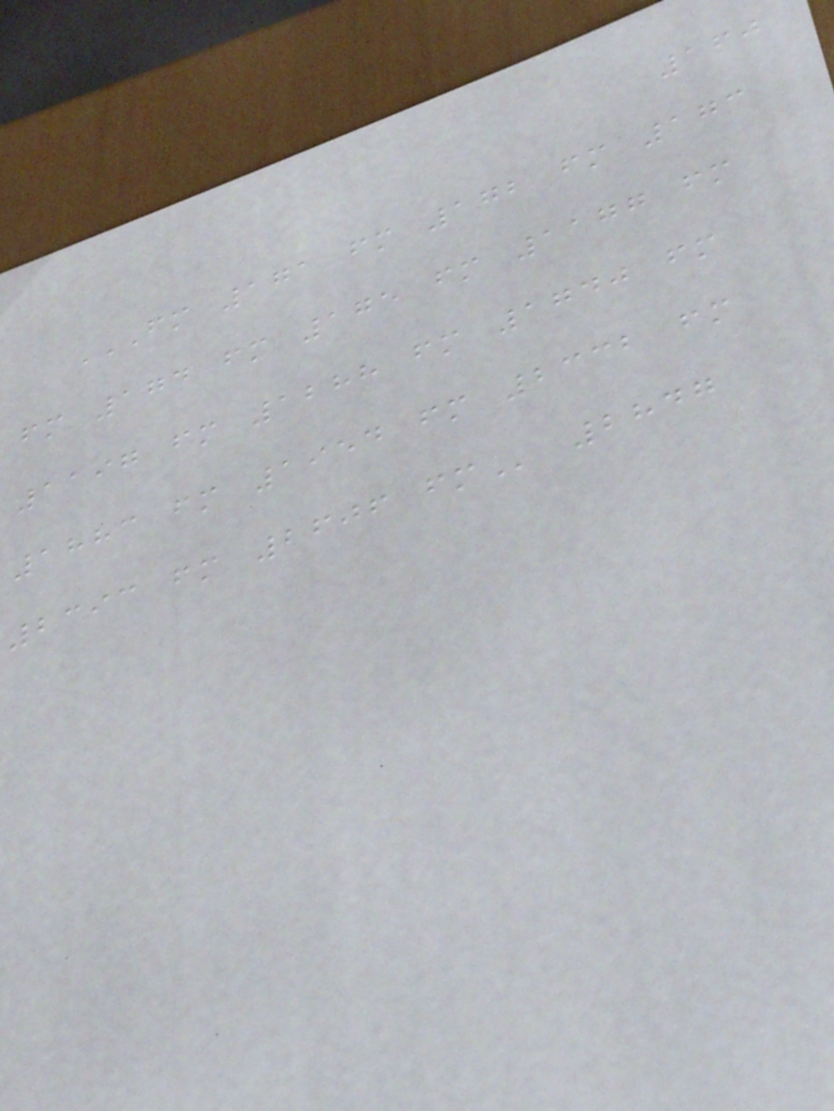160
FM 171 FM 172 FM 173
FM 174 FM 175 FM 1177 FM
1197 FM 1288 FM 1740 FM
1883 FM 1954 FM 2332 FM
2393 FM 2606 FM 2847
